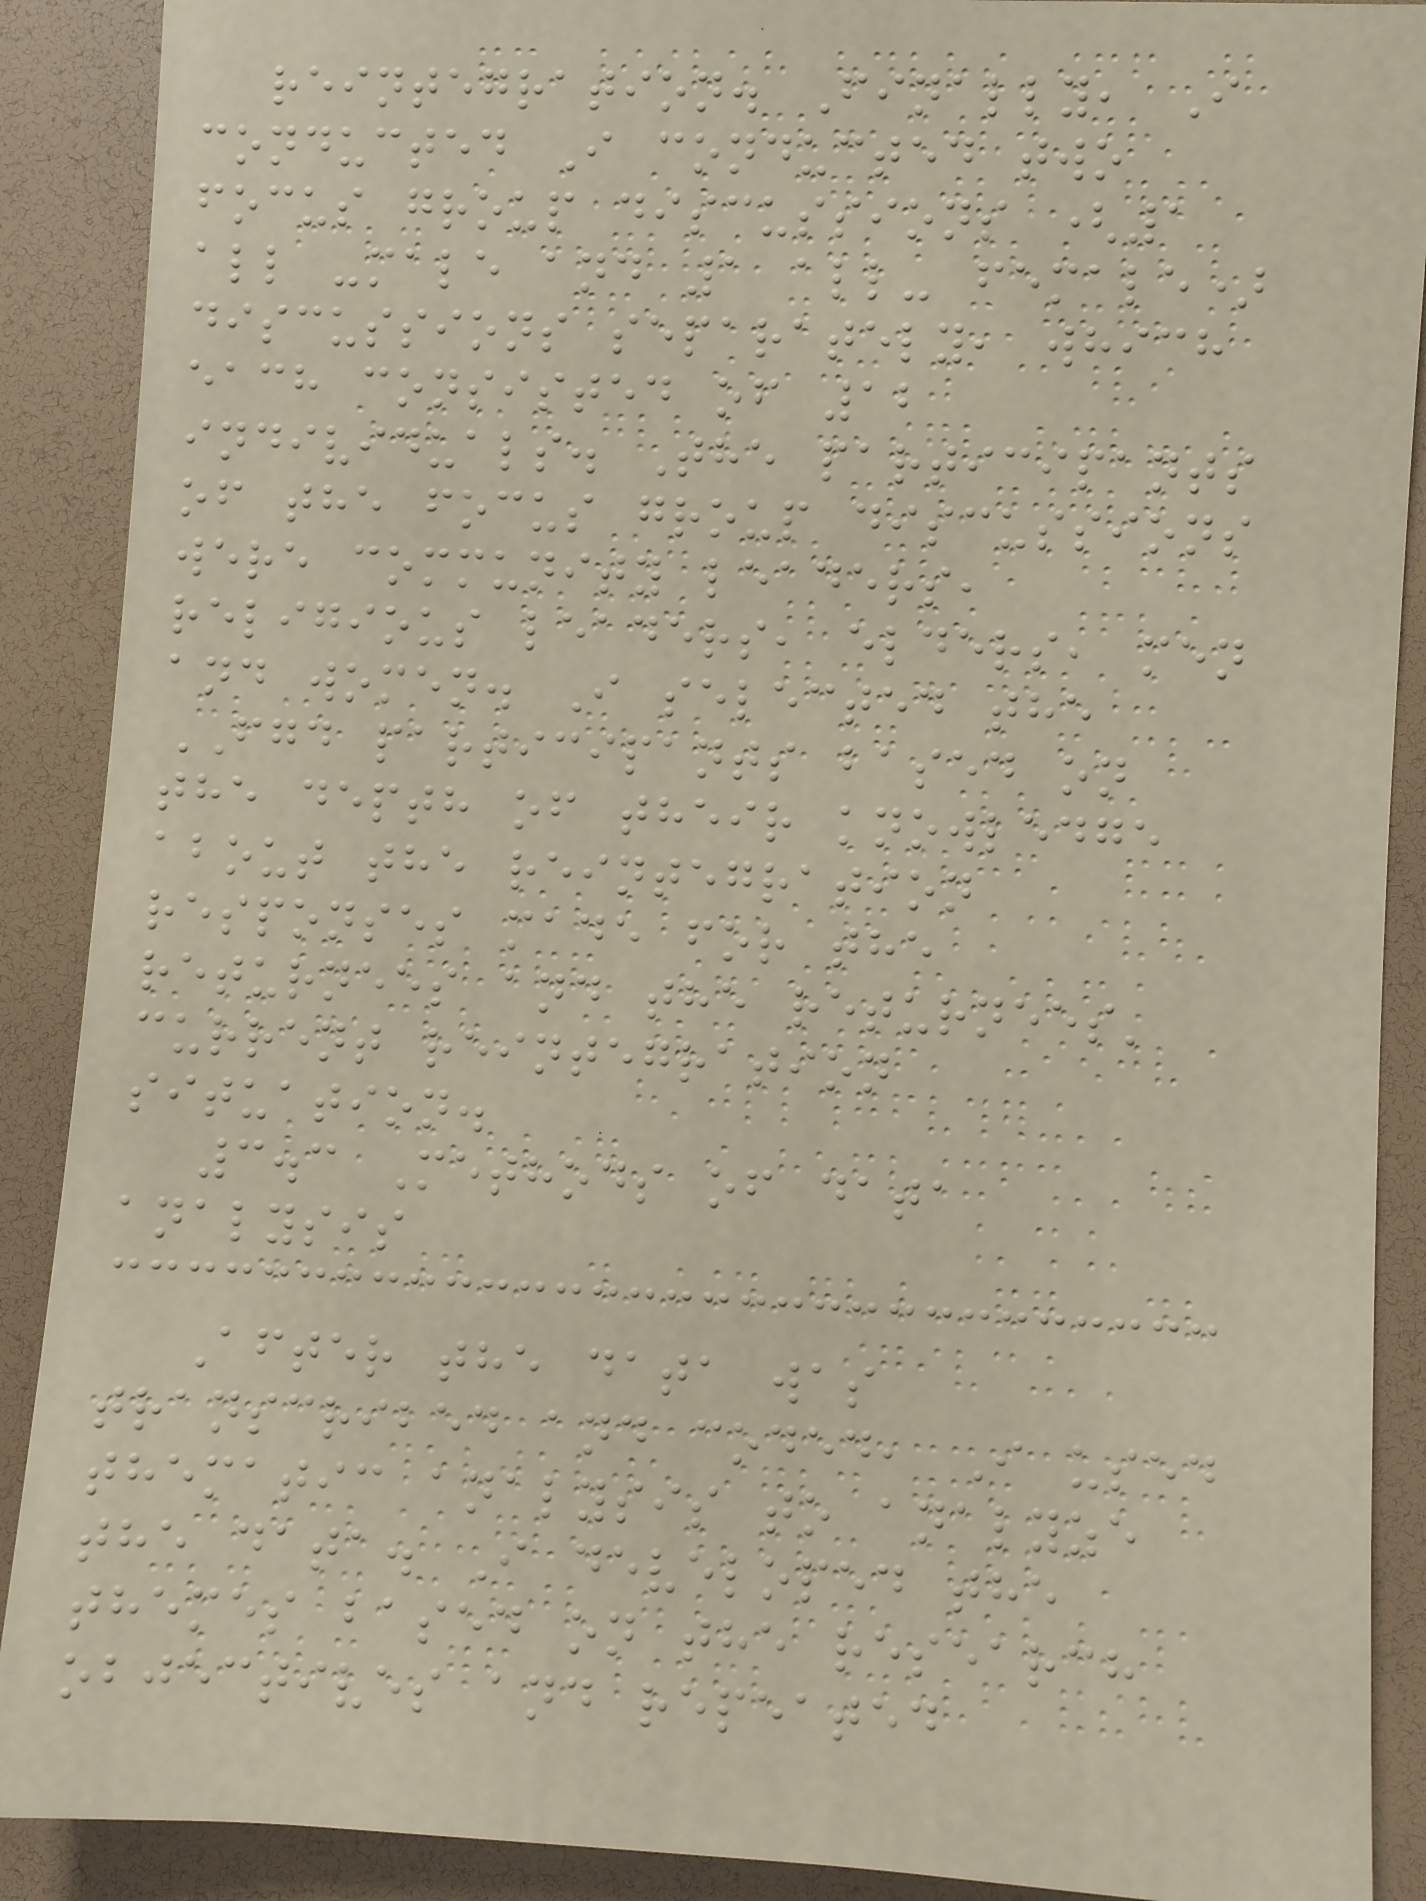reintegration. Finally, I
conducted I conducted two
focus group discussions (1
all -male and 1 all- female)
discussions separately, which
each consisted of 12
individuals. The participants
of the focus group discussions
were community leaders,
religious leaders, elders, men
and women. I selected the
FGD participants based on
the depth of their knowledge
about the reintegration
responses made for the
returnees and the returnees'
current reintegration
situation.
3.3 Methods of data
analysis
After the data was
transcribed and coded, I used
thematic analysis to analyze
the data. I developed the
themes based on the research
objectives and repeated
